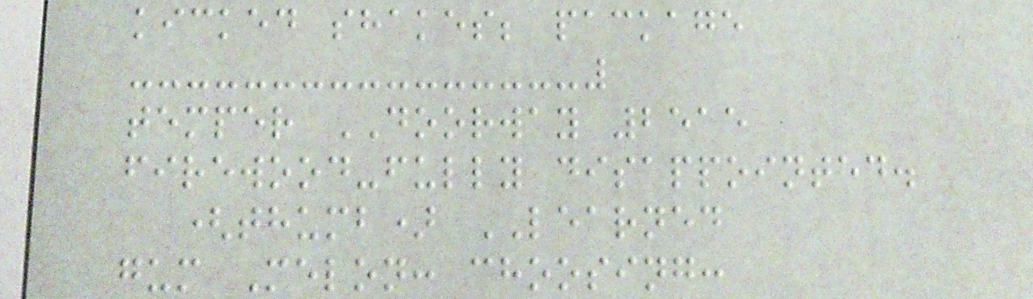kicked shakes; package
temper DOORWAY 2515
firewood-fully disappointed.
(thumb) LEARNED
gum Melon: choosing:
